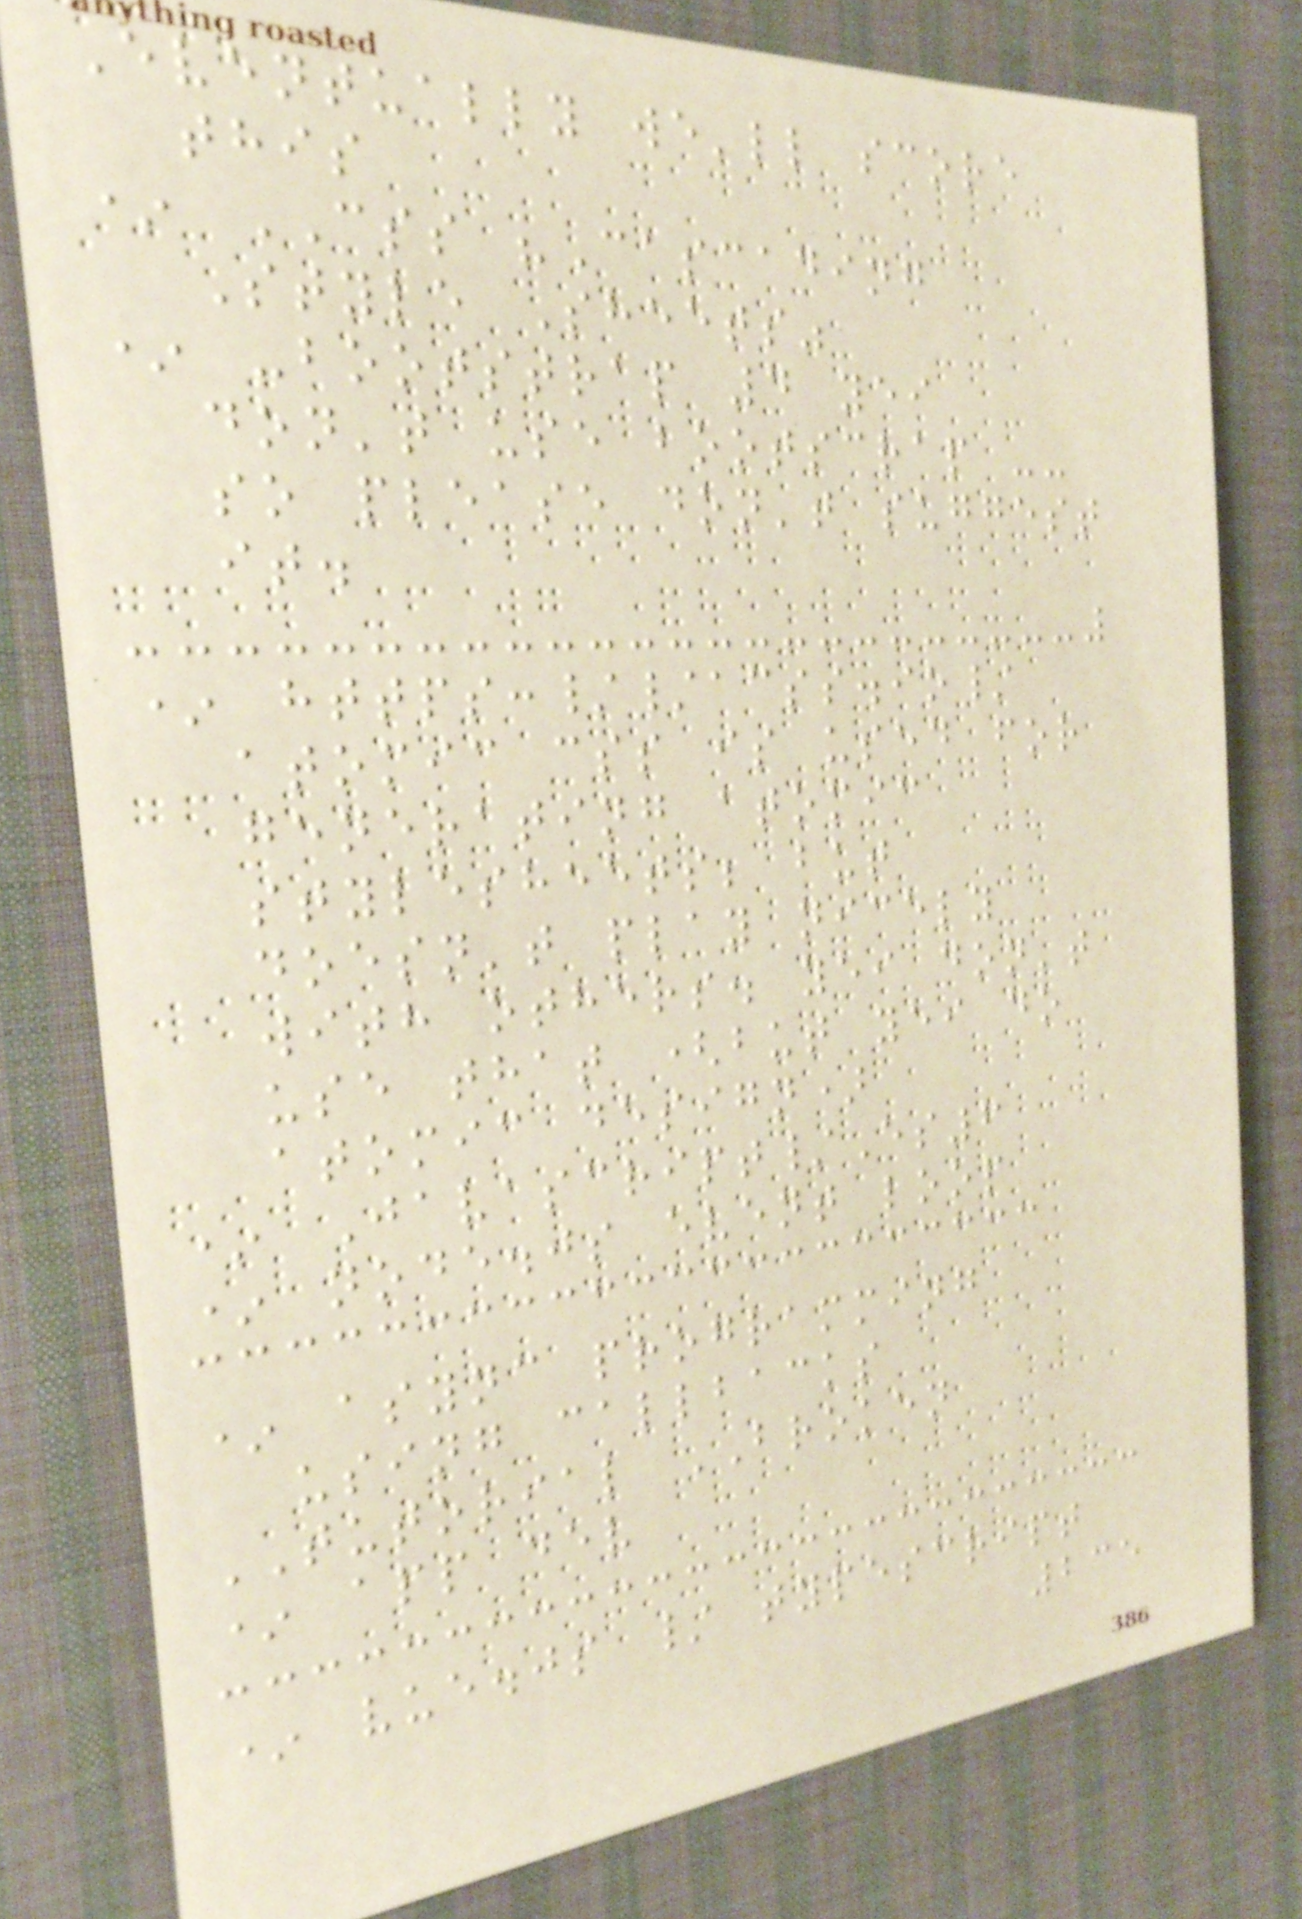Eventually we'll score
this
* CSS "Cascading
Style Sheets"
* -bootstrap 4 yei
don't use bootscrap --
so please don't suggest
it.
* https://acss.io/
atomic css is used for
generating atomic
stylesheets; but
doesn't play nicely
with others. yei don't
use that (but yei do
atomic design)
* Javascript/Es6
* node.js event loop
* async programming
using callbacks
TUTORIAL BROKEN
* app dev
* vue.js / typescript
235
